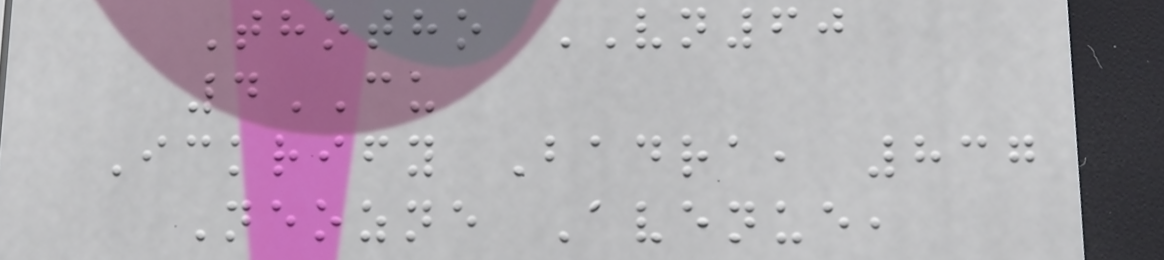Thotho VN60
4CU
Ickrify Badra, 837
Neozne Avenue,
